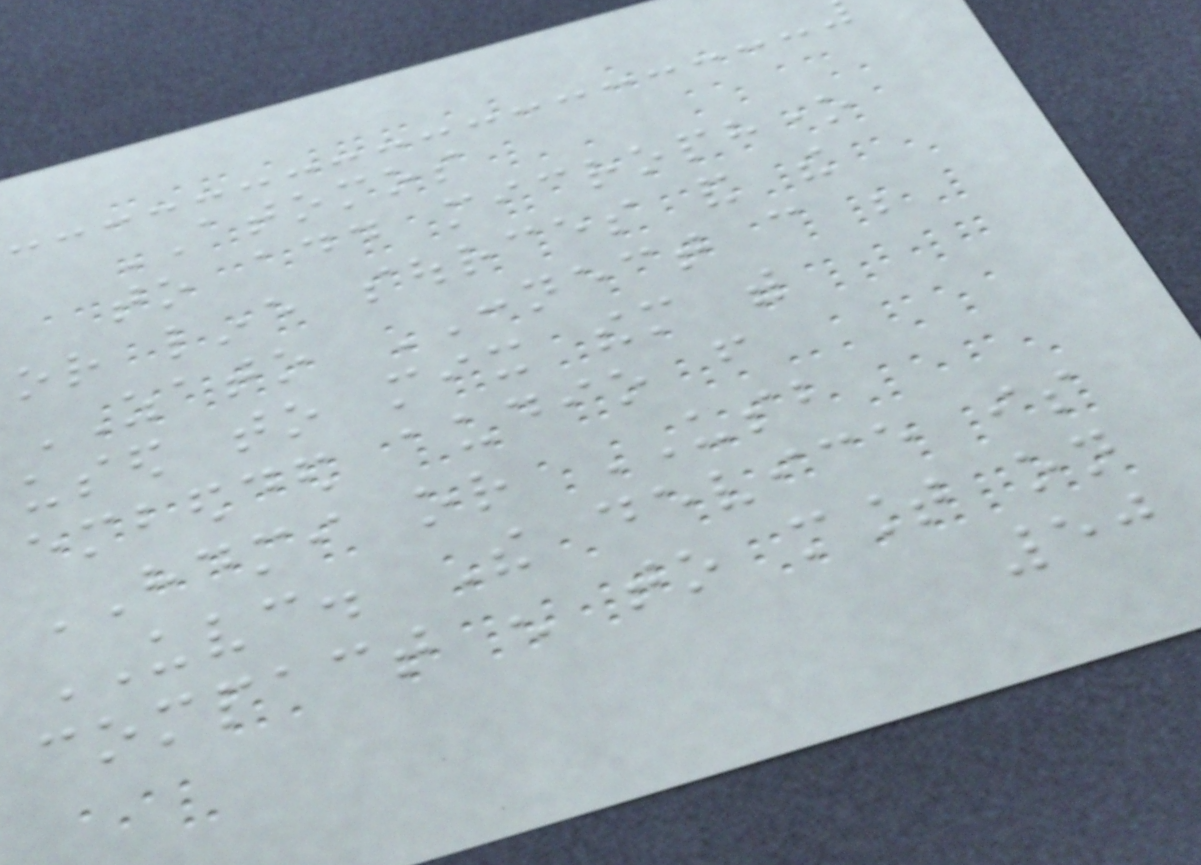ATOMOS
to add microphone
or line sources and the
ZATO CONNECT can be
used to mix them with
embedded audio from
HDMI or USB
UVC. The device is
compact enough to mount on
50
